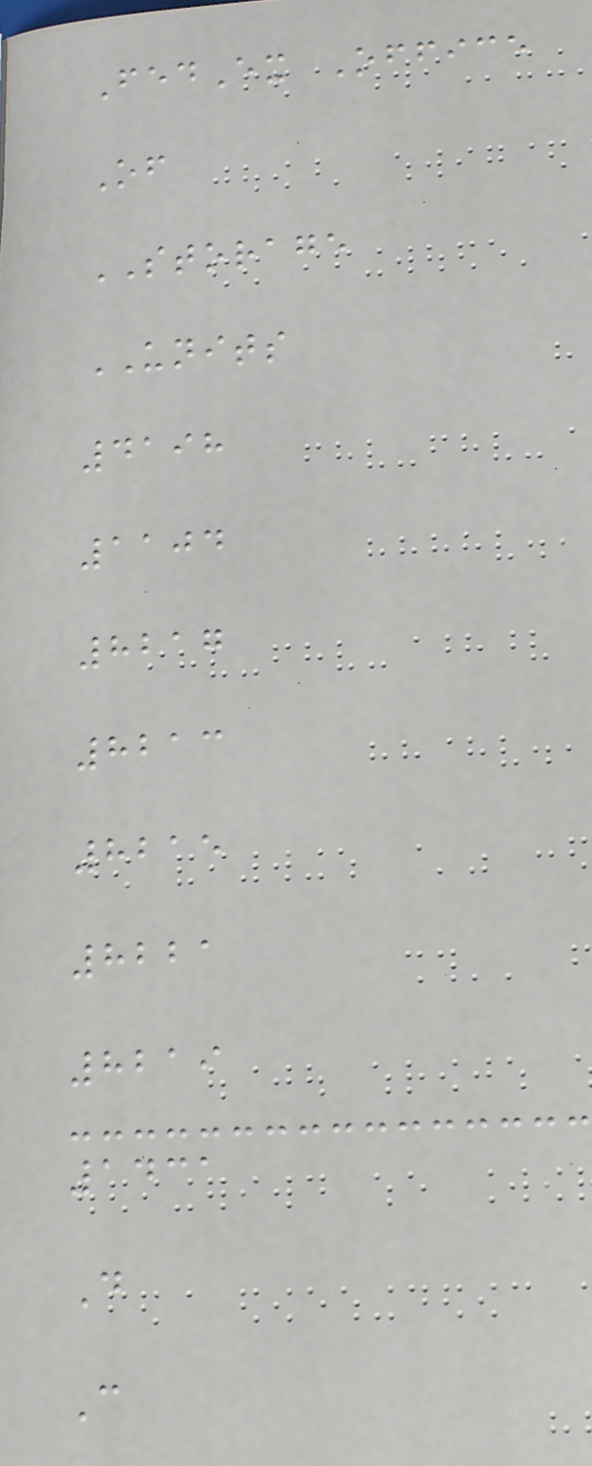FedEx Office
Of
STORAGE
UNITS
4198
1104
8217
8213
8215
8221
8219
1431
D
C
